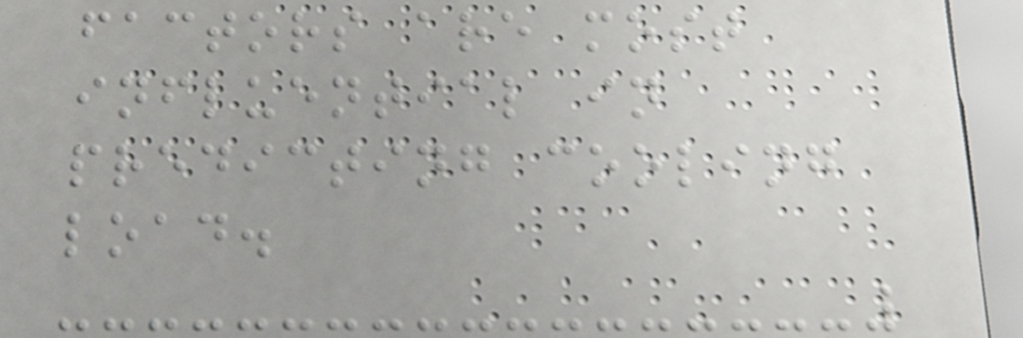factors are most
influential in
predicting cooling
load.
